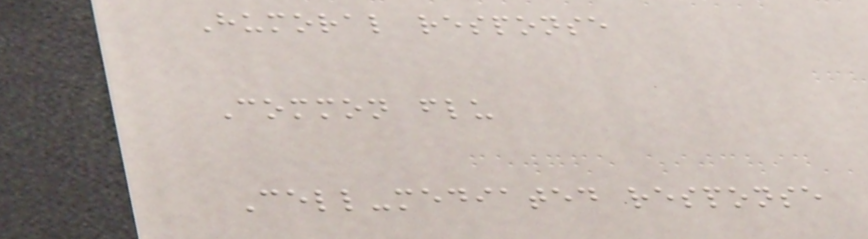Humoral response
Common flu
Cell-mediated response
